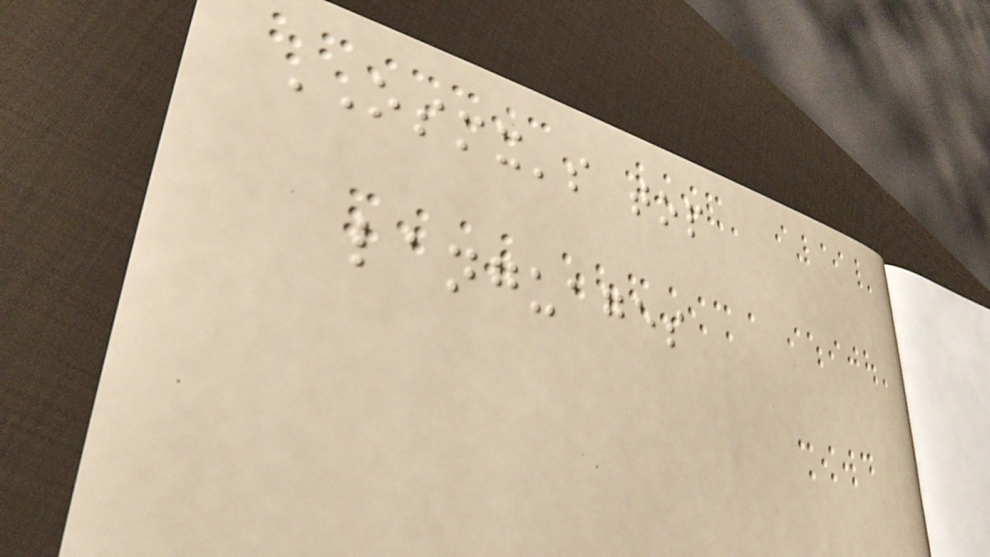OSMX's top
languages
